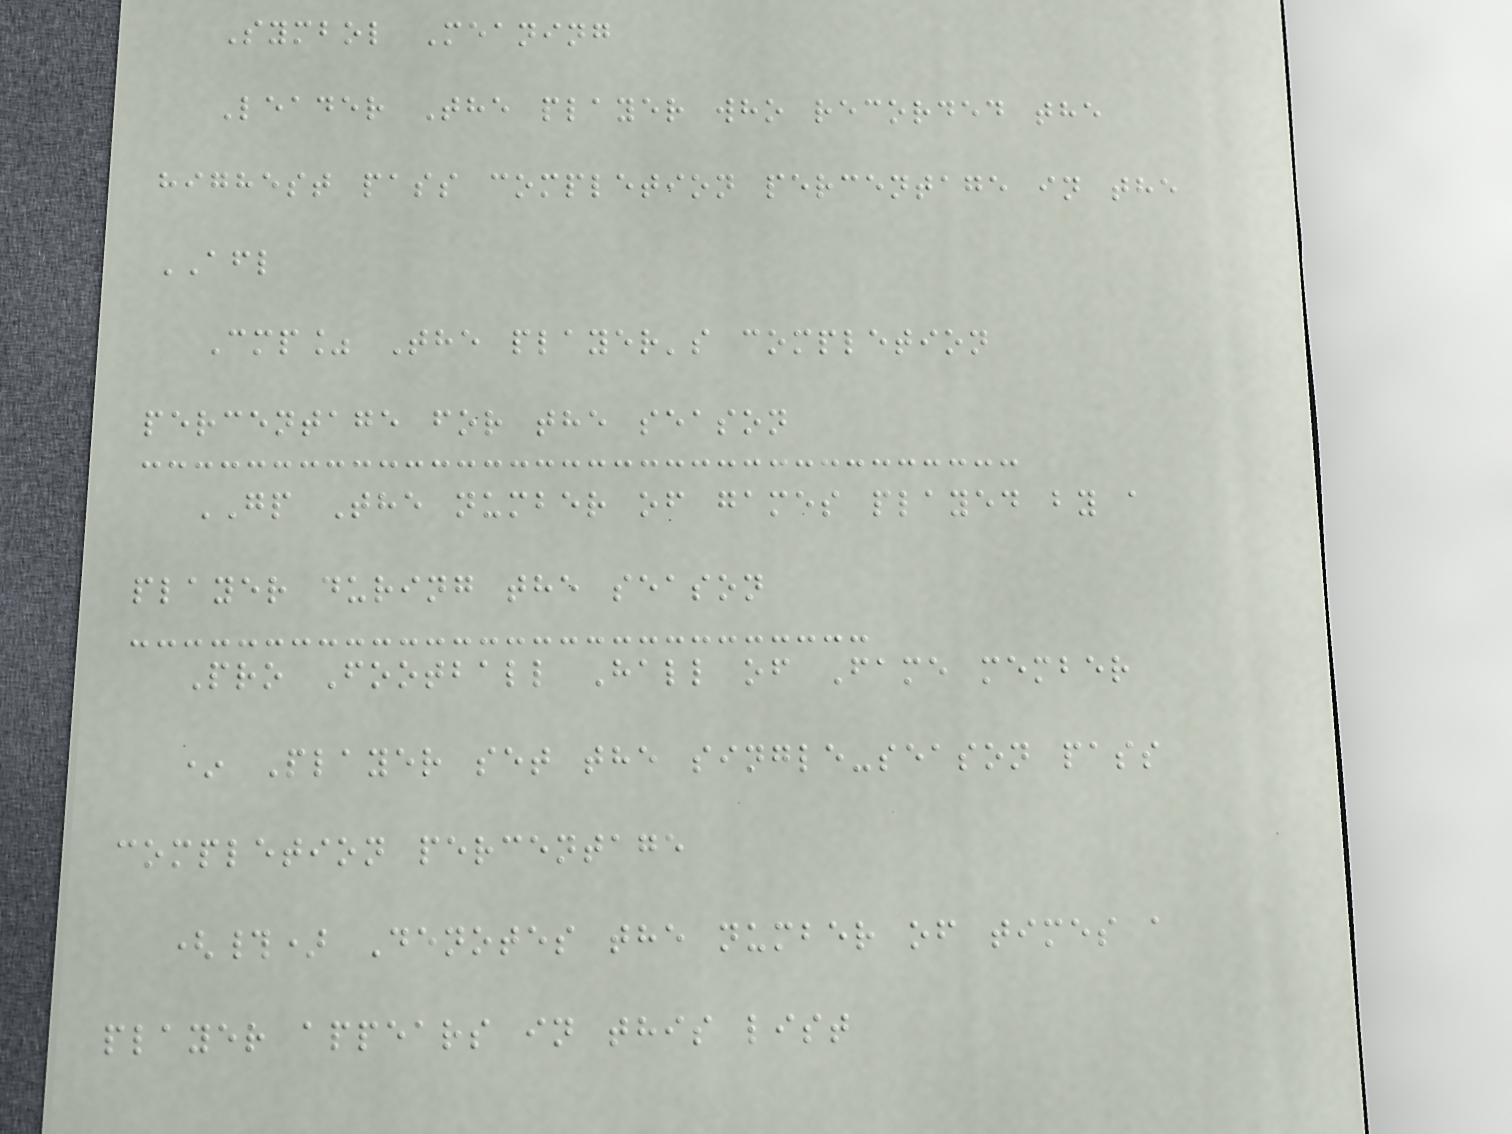Symbol Meaning
Leader The player who recorded the
highest pass completion percentage in the
AFL
Cmp% The player's completion
percentage for the season
GP The number of games played by a
player during the season
Pro Football Hall of Fame member
* Player set the single-season pass
completion percentage
(#) Denotes the number of times a
player appears in this list
